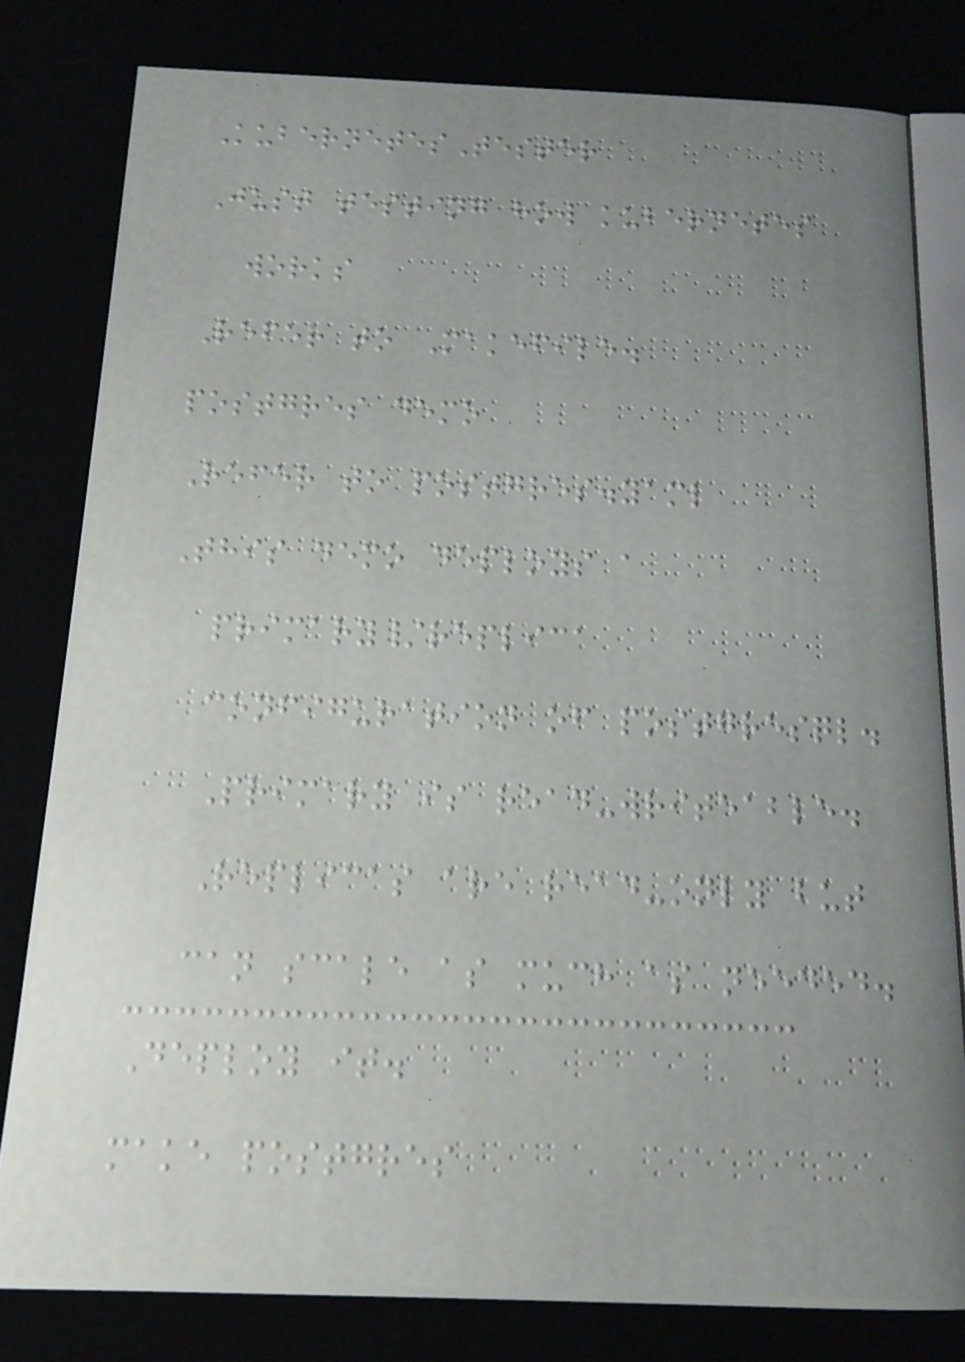KubernetesTester
Just testing how kubernetes
works
Refer to Makefile.
postgres demo
Refer to postgres.yaml
This demo deploys a
primary/replica
configuration of postgresql.
Primary is read-writeable.
Replicas are read-only but
can scale as much as needed.
Deploy it.
make postgres
